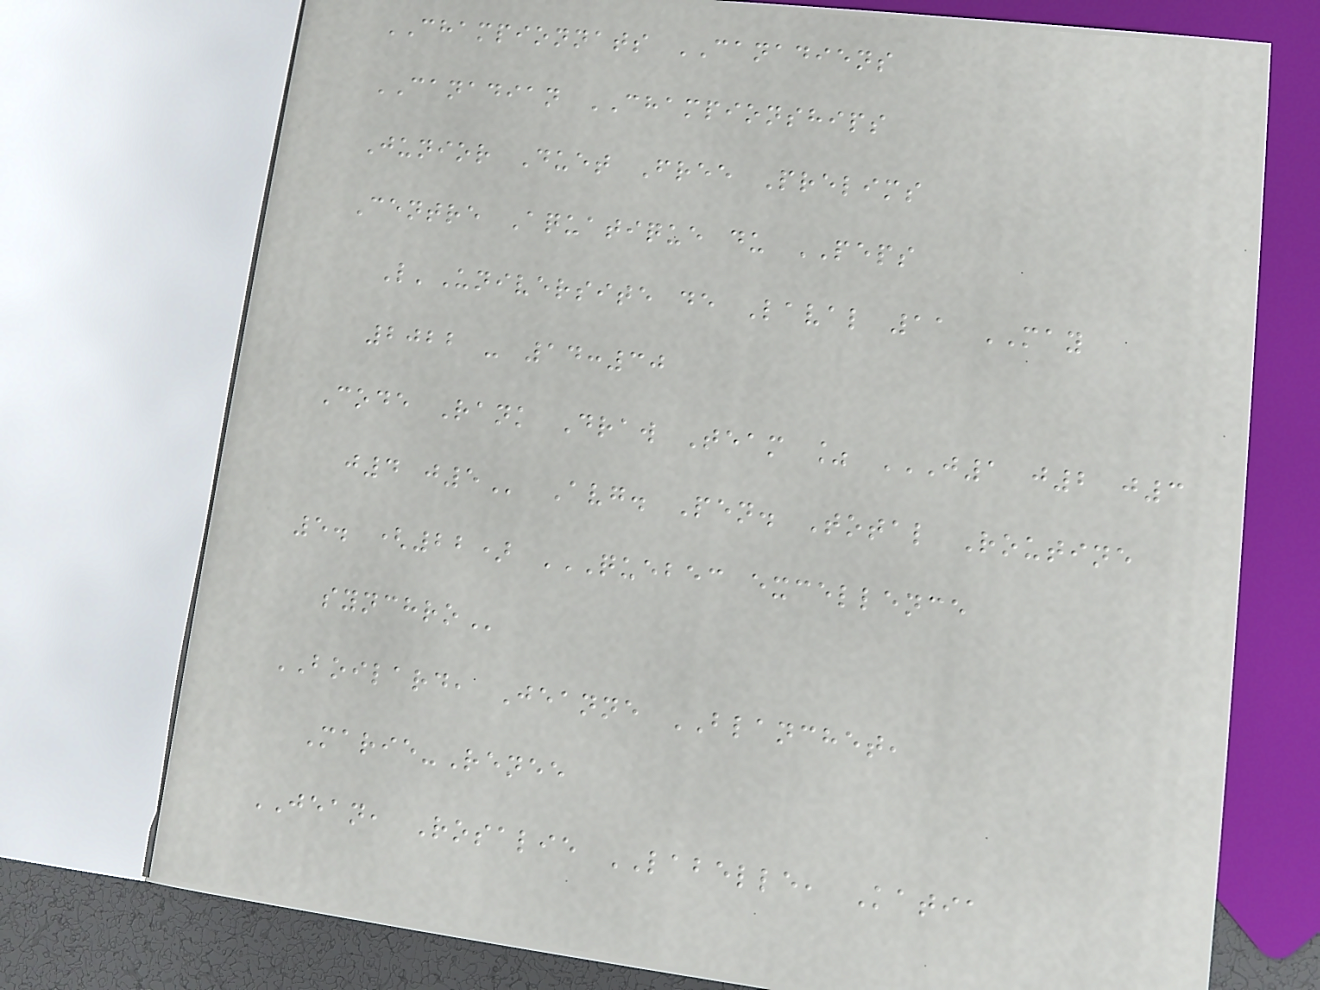CHAMPIONNATS CANADIENS
CANADIAN CHAMPIONSHIPS
Junior Duet Free Prelims
Centre Aquatique du PEPS
L'Universite de Laval 11 MAY
2022 - 14:30
Code Rank Draw Team % J1 J2 J3
J4 J5 Avg. Pen. Total Routine
5. (22) QUEBEC EXCELLENCE
SYNCHRO
BOILARD, Jeanne BLANCHET,
Marie-Renee
JEAN, Rosalie LABELLE, Katia
